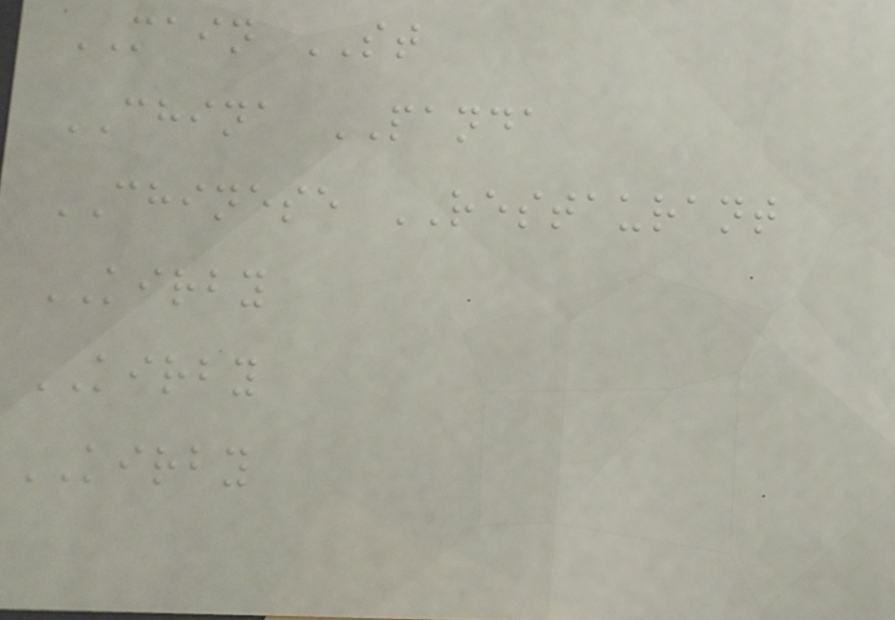MAIN ST
CHINA PANDA
CHINESE RESTAURANT
KIRBY
KIRBY
KIRBY
